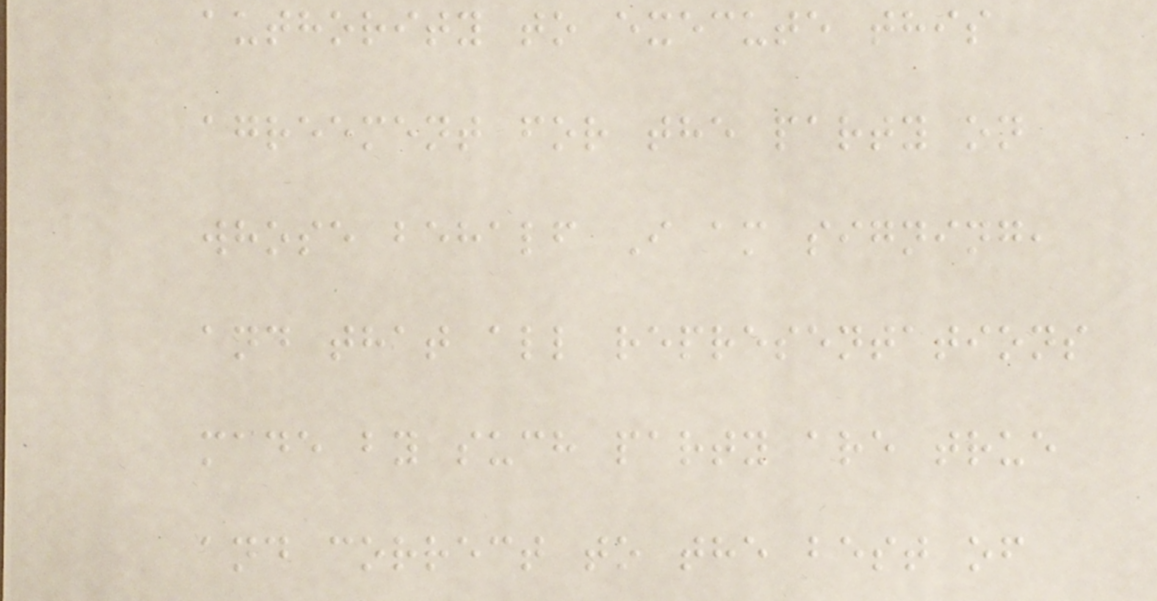authority to execute this
agreement for the party on
whose behalf I am signing,
and that all representations
made by such party are true
and correct to the best of
